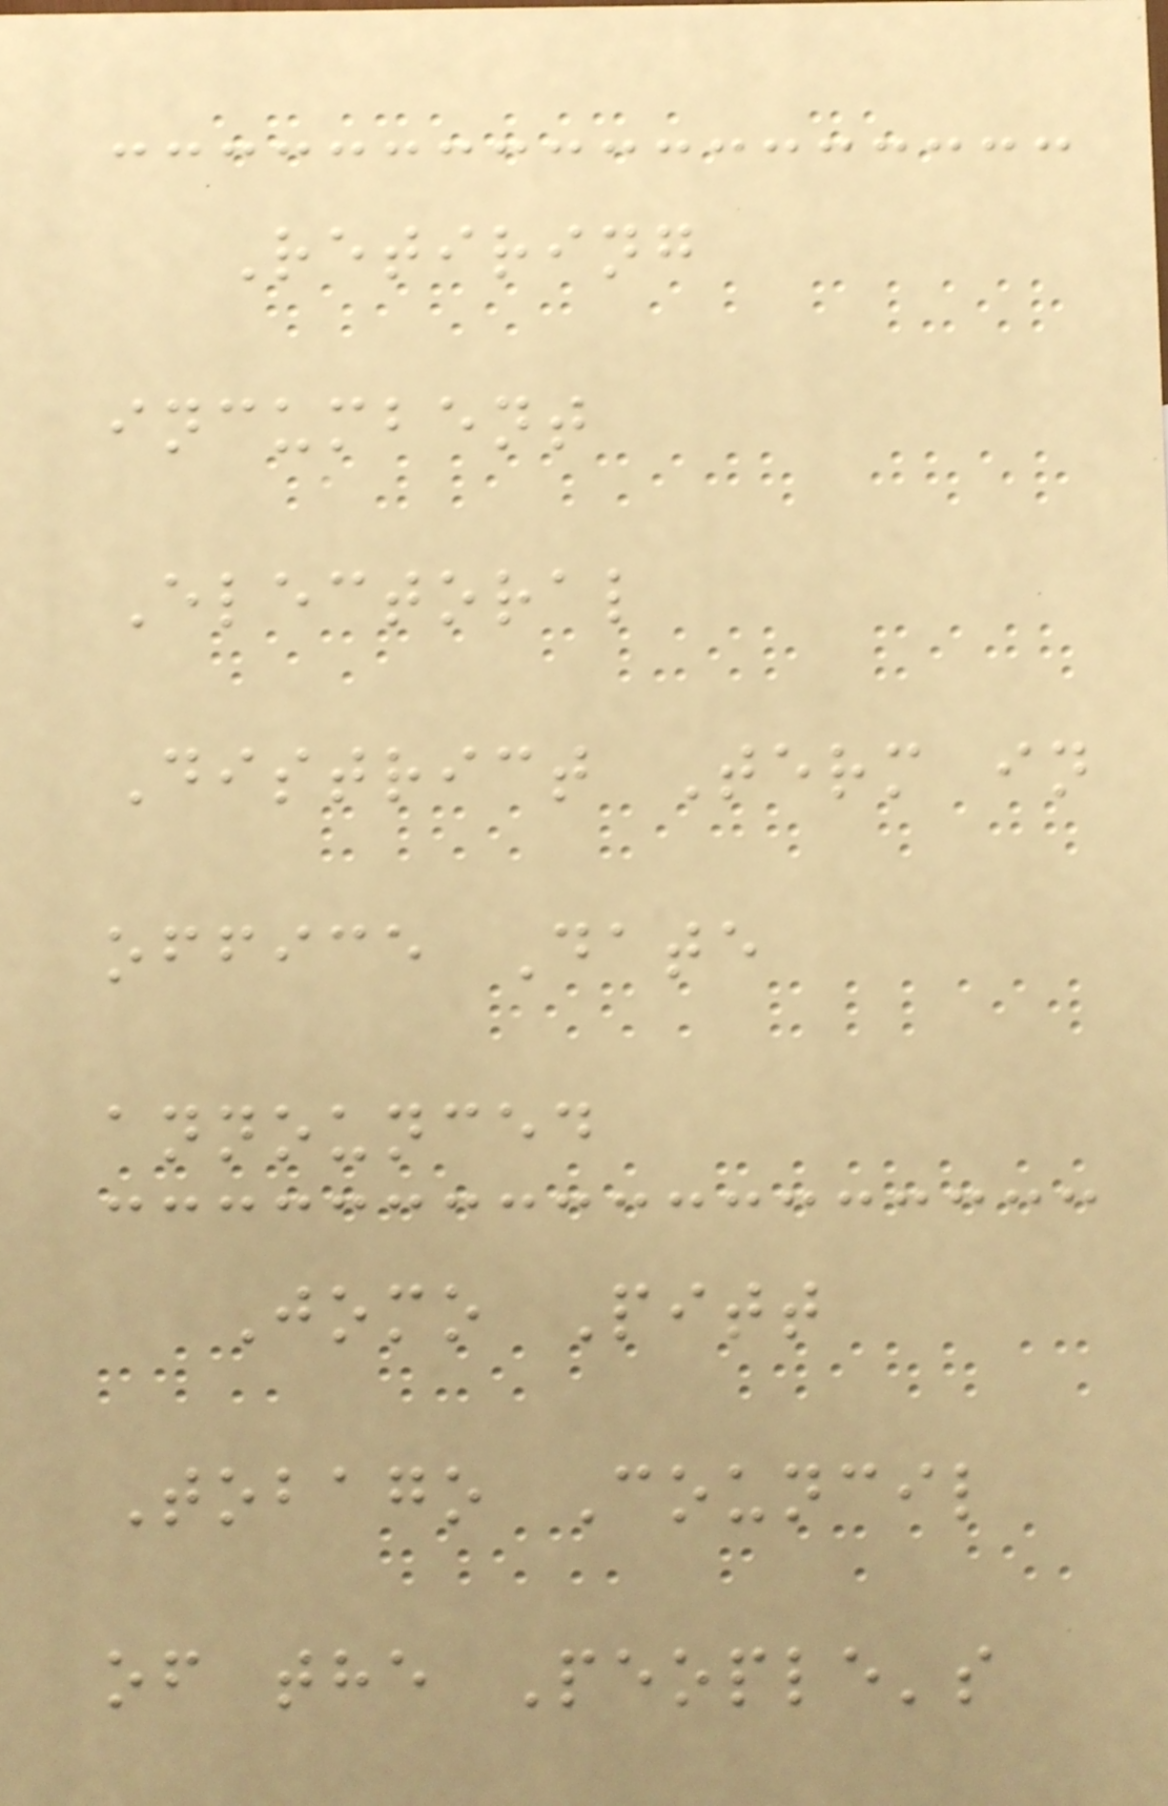Retiring
incumbent
Electoral
District Term in
office Date
announced
Jomo Pitt
Tobago Council
of the People's
